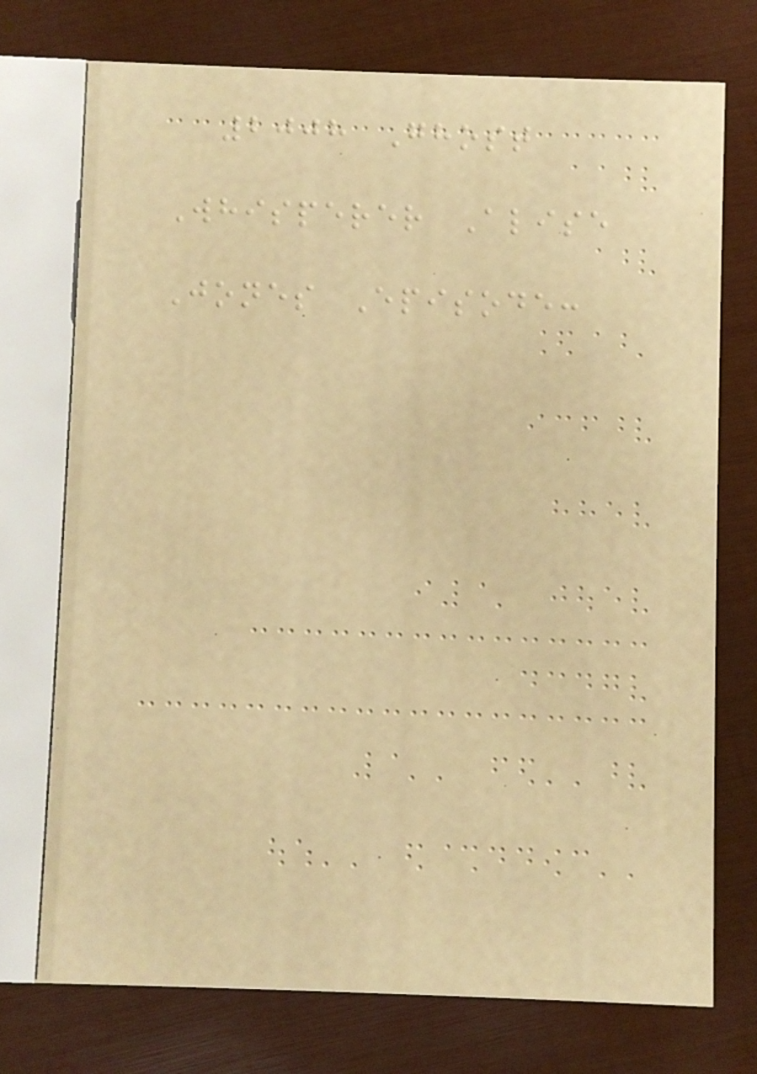2008 Ghost
Whisperer Alise
Jones Episode:
